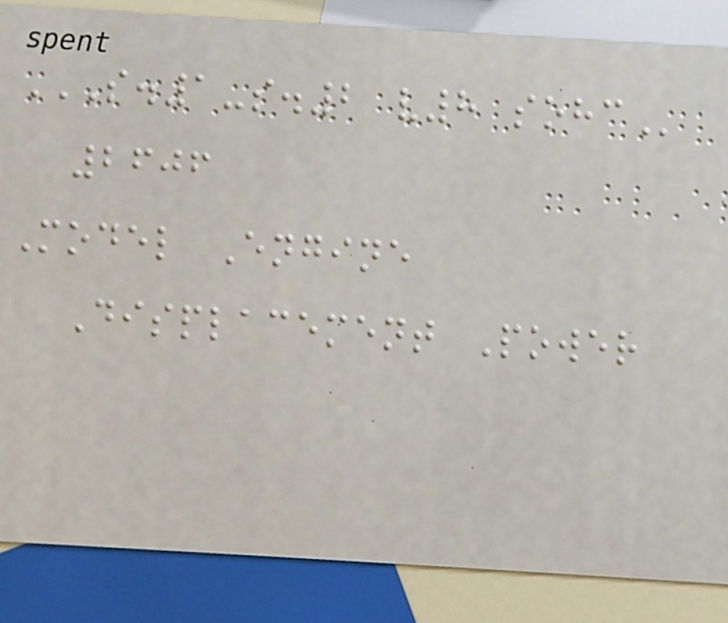S.1-S.2 V8 SOHC
2606
Model Engine
Displacement Power
